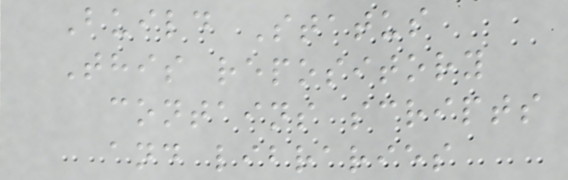Build Status
This repository
contains scripts
and libraries
